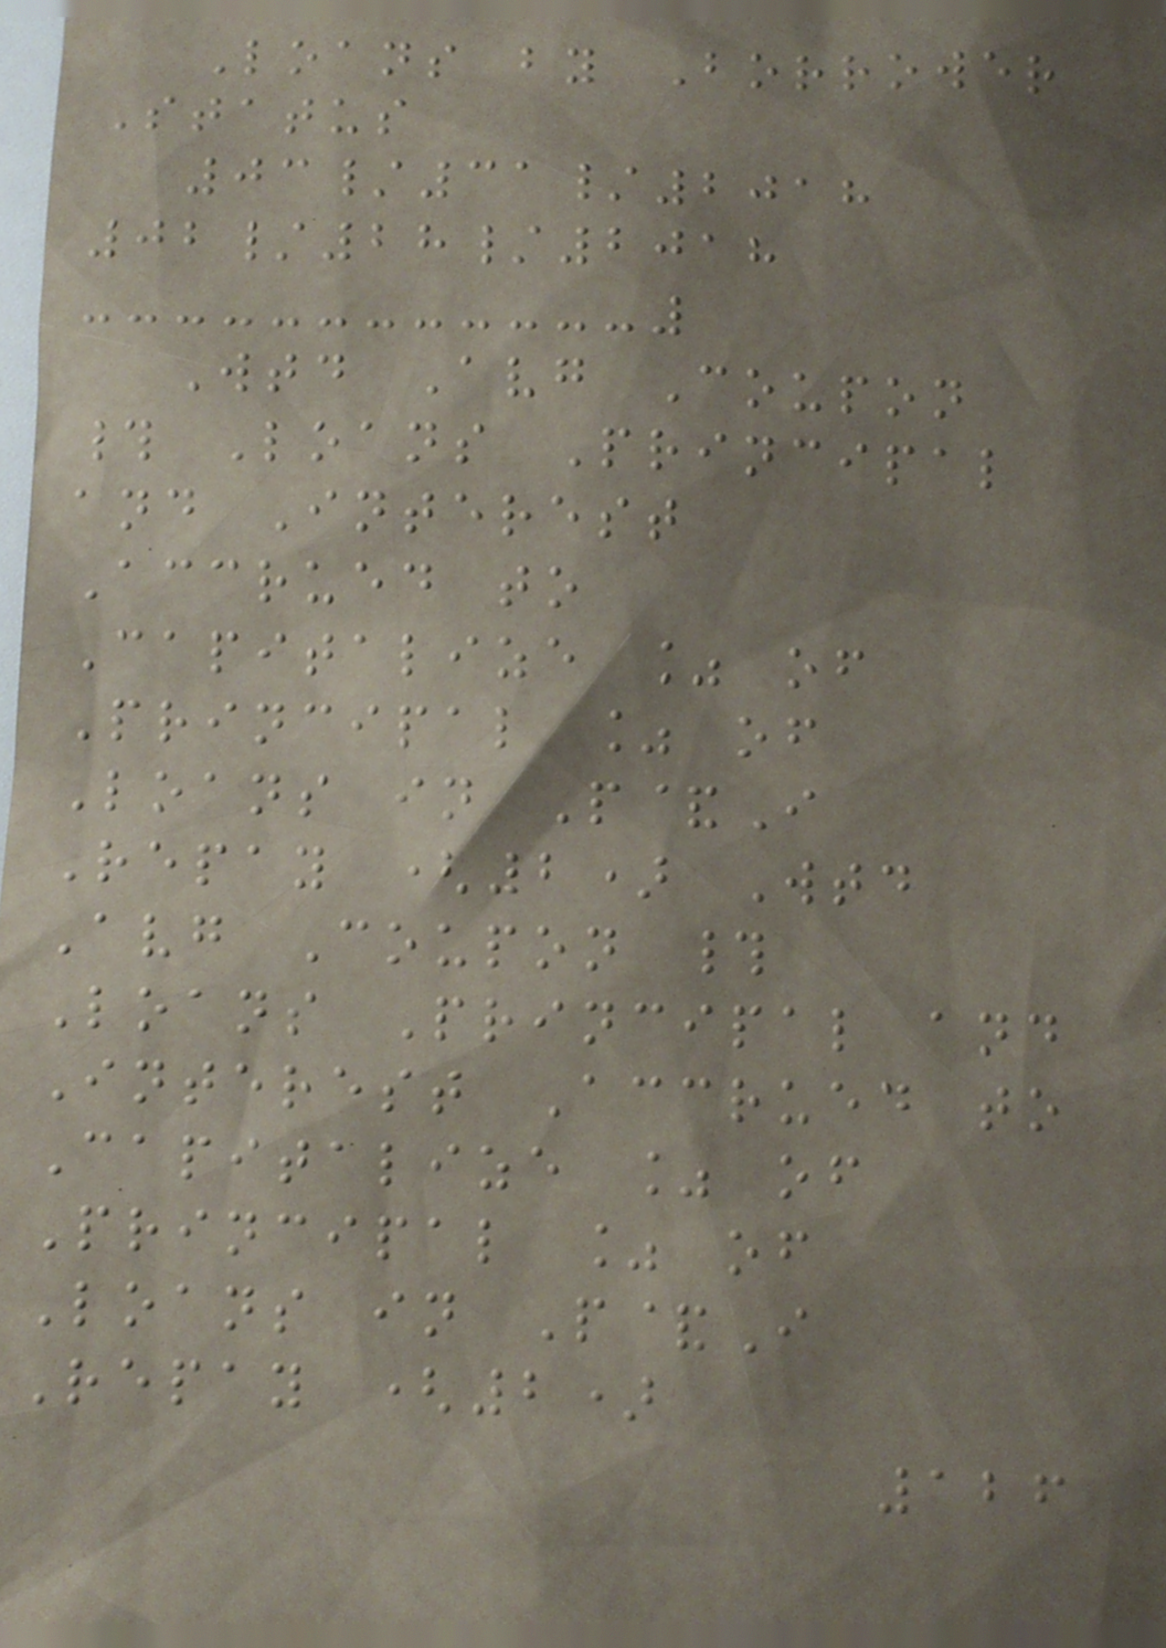Loans by Borrower
Status
03/31/2018
02/28/2018
Wtd Avg Coupon
# Loans Principal
and Interest
Accrued to
Capitalize % of
Principal % of
Loans in P&I
Repay (2) Wtd
Avg Coupon #
Loans Principal and
Interest Accrued to
Capitalize % of
Principal % of
Loans in P&I
Repay (2)
126
